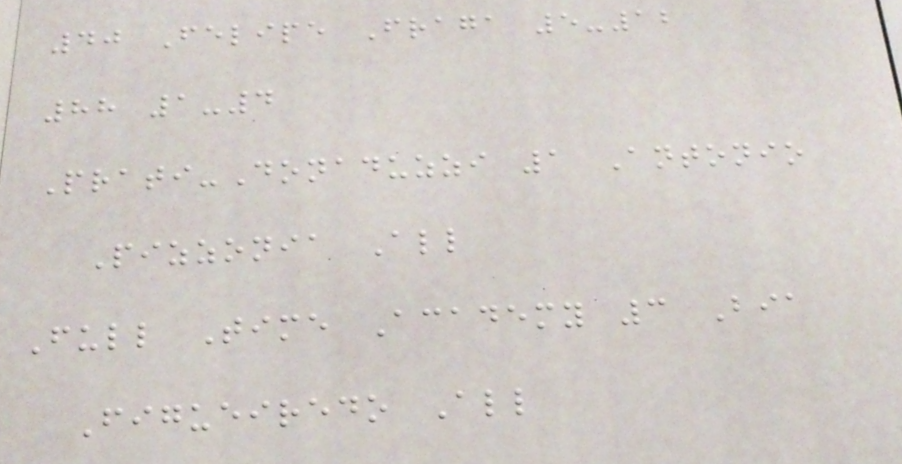40 Felipe Fraga 5-12
88 1-4
Prati-Donaduzzi 1 Antonio
Pizzonia All
Full Time Academy 3 Bia
Figueiredo All
